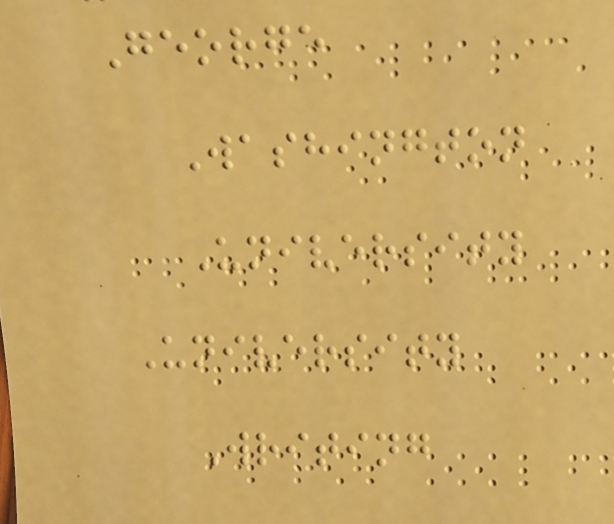George
Washington
University
University
Writing
